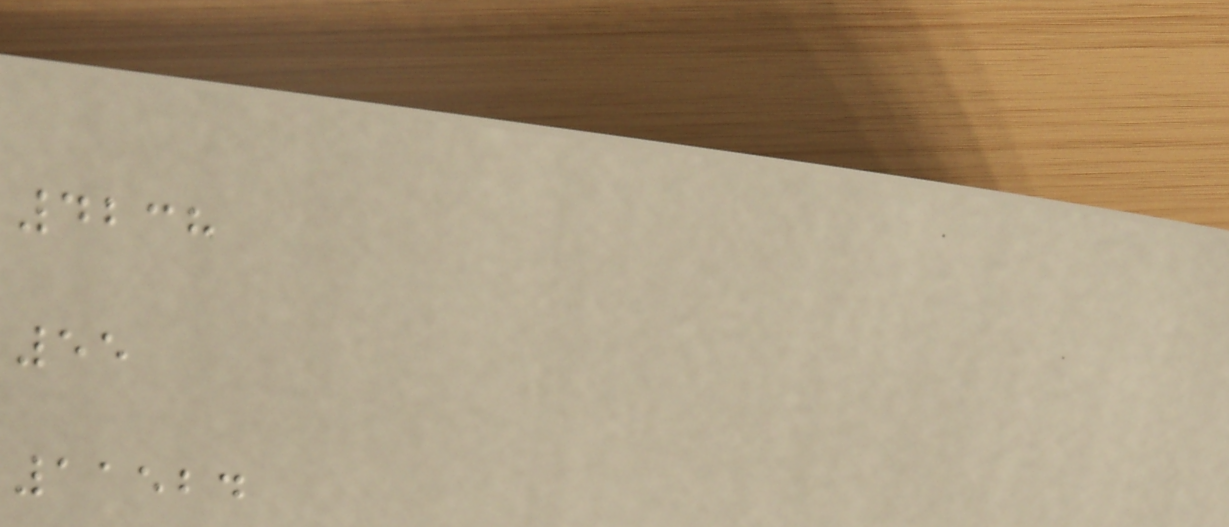4238
55
11524
